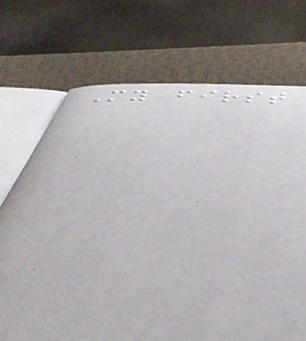My first
